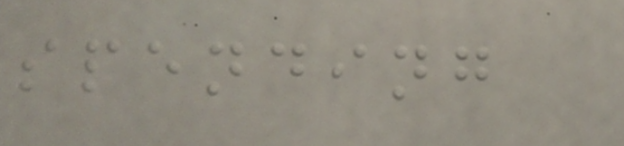spending
